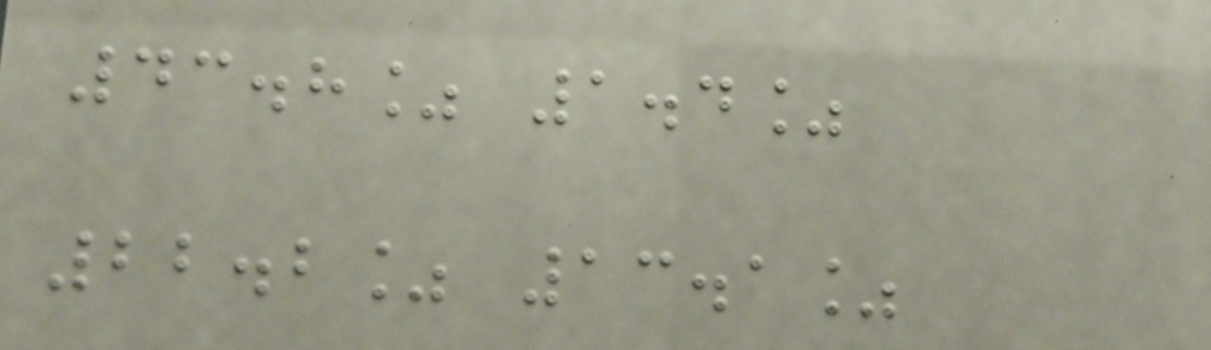43.8% 1.4%
22.2% 13.1%
